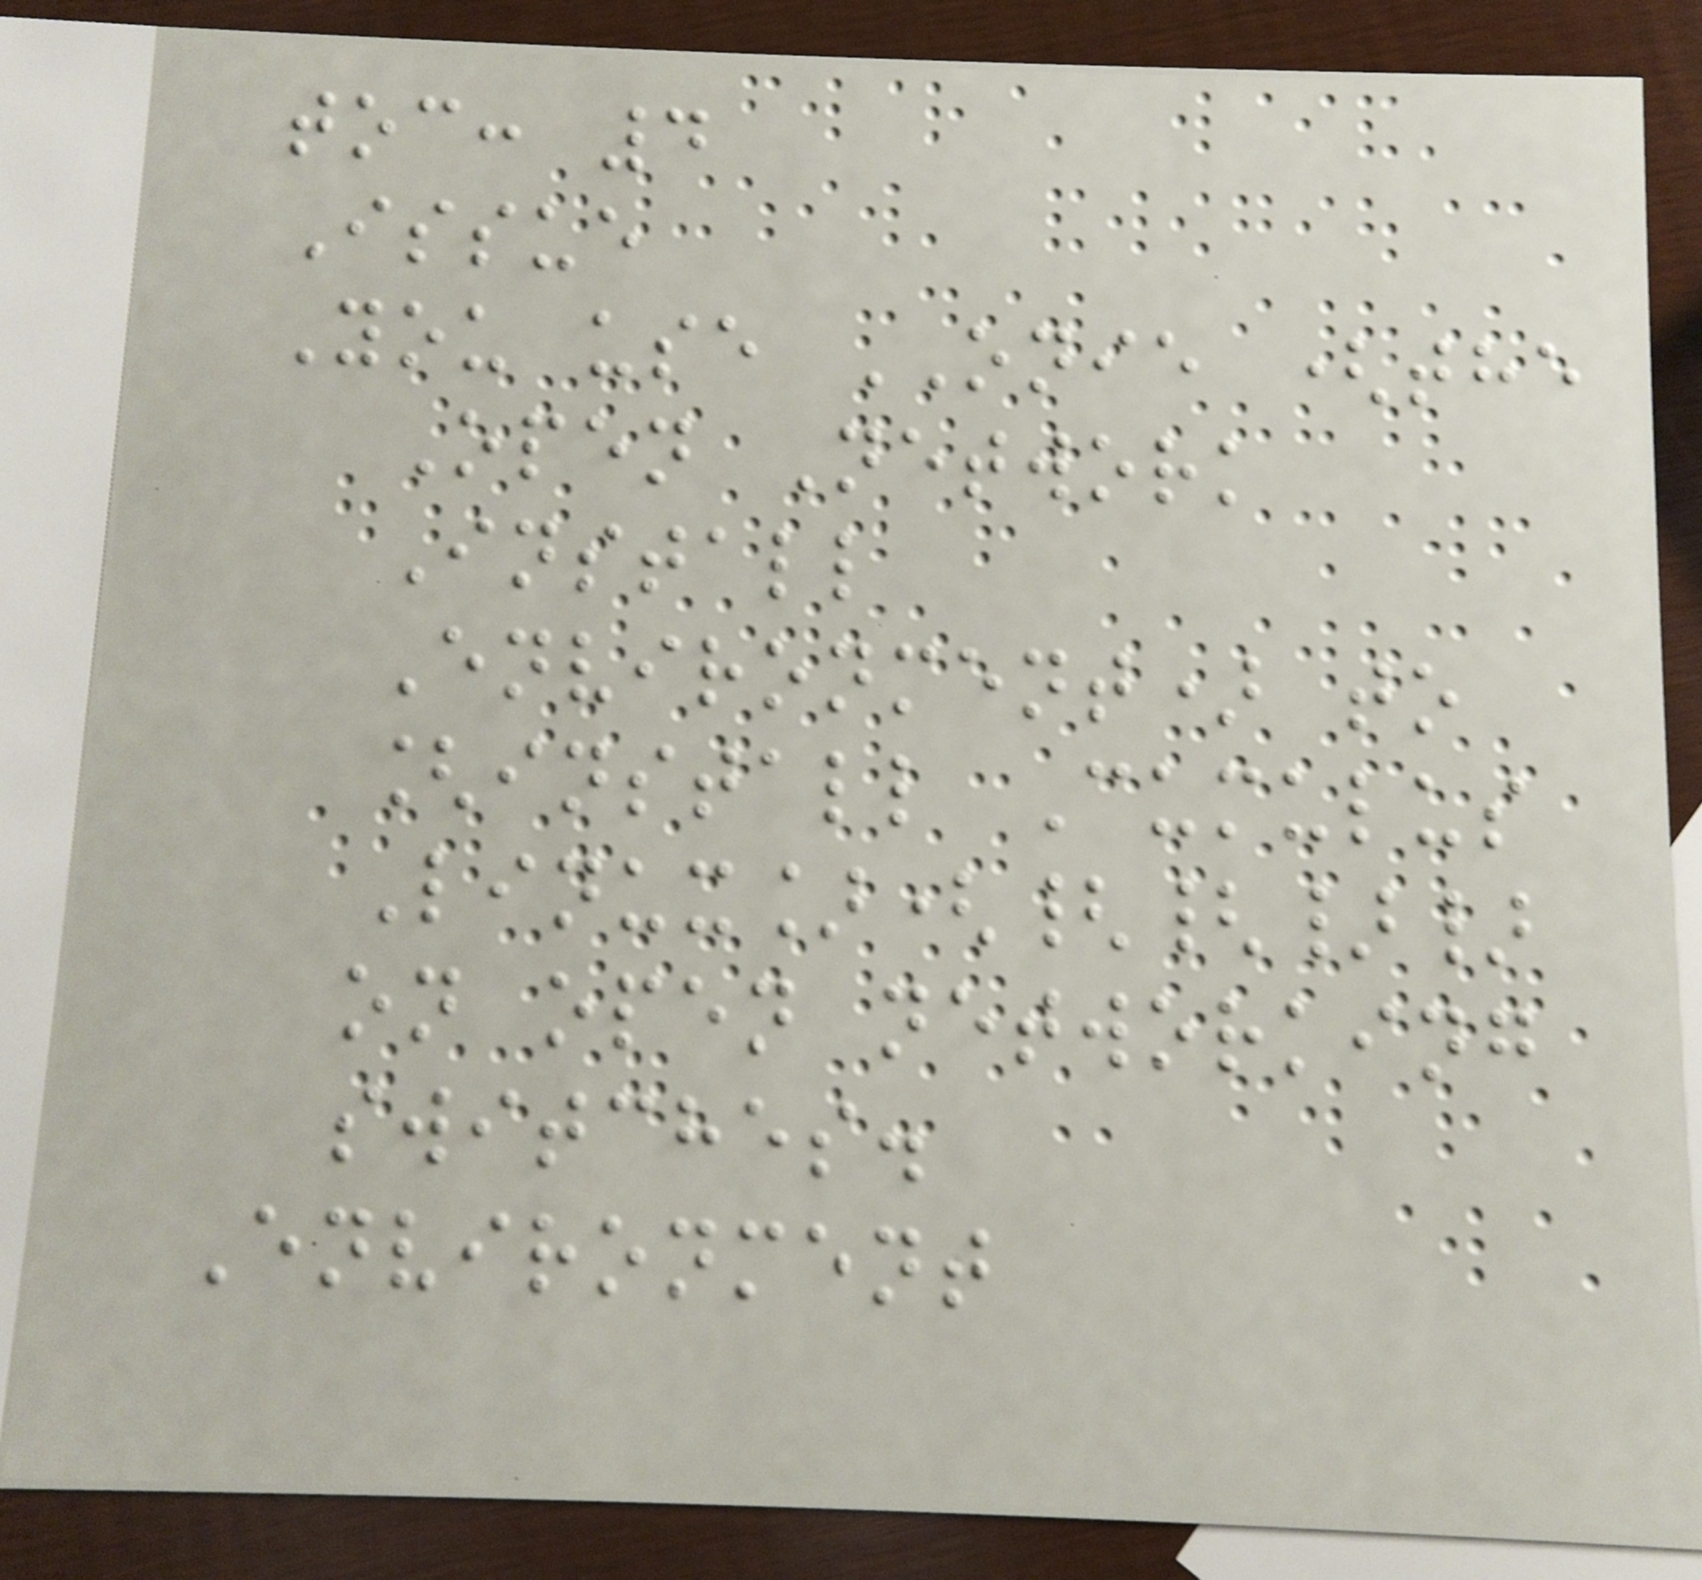toc: 4
Issue
You use ONIE (the
Open Network
Install
Environment) to
[install Cumulus
Linux]({{}}
on open networking
switches.
Environment
